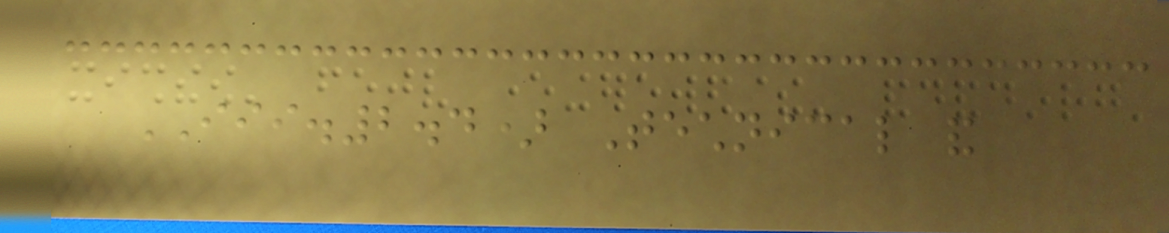III.2.4) Technical and
